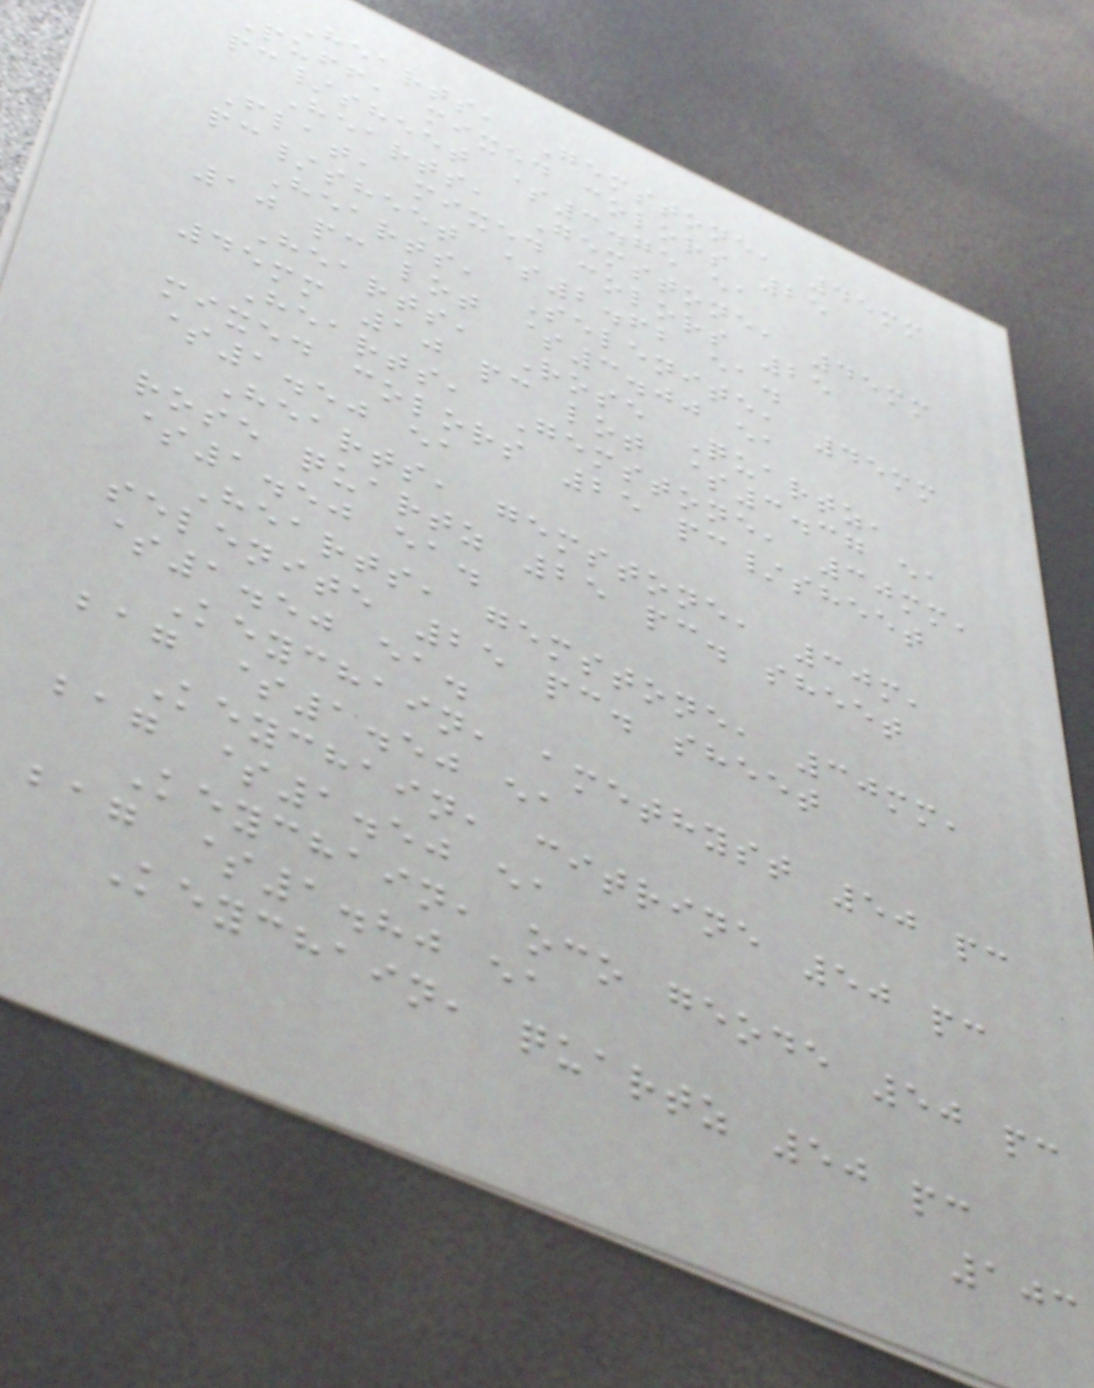Hearts, Gemstone, 45mm
Puff, mixed colors 25
pc/sheet $3.75 ea
Hearts, Gemstone, 45mm
Flat, mixed colors 25
pc/sheet $2.62 ea.
Hearts, Selenite, 45mm
10 pc lot $3.00 ea
Hearts, Rose Quartz,
45mm 10 pc lot $3.37 ea
Hearts, Gemstone, 30mm,
mixed colors 25 pc/sheet
$1.50 ea
Hearts, gemstone, 30m,
rose quartz 25 pc. sheet
$1.50 ea.
Hearts, gemstone, 30mm,
selenite 25 pc. sheet
$1.50 ea.
Keychain, amethyst 50 pc
bag $1.50 ea
Keychain, citrine 50 pc
bag $1.50 ea
Keychain, oco geode 50 pc
bag $1.80 ea
Keychain, quartz 50 pc
103
